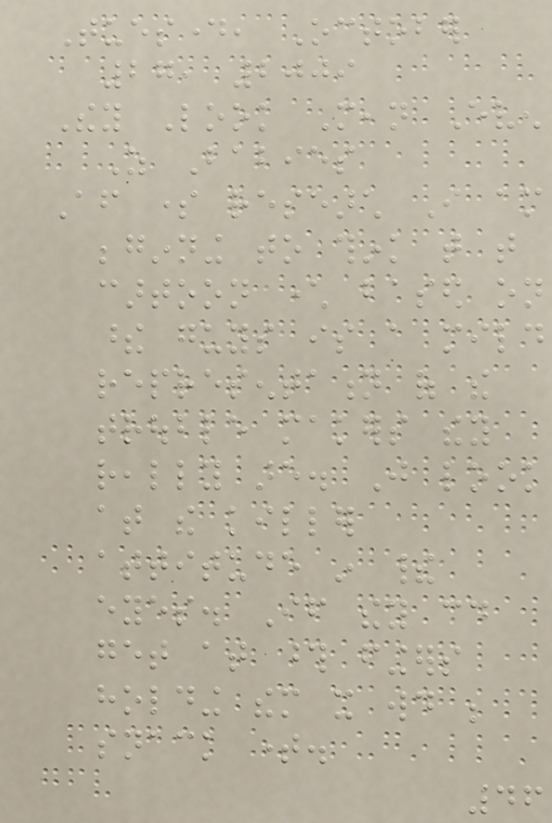Tuesday, October
27, 2009
They Look Mean Even
As Babies
After some research I am
beginning to think that that
cartoon character based on
these guys is a mild
representation of the
trouble makers they
really are. Just look
at the killer
attitude in their
eyes. If they could
get at those fingers
holding them it would be
snack time.
46
